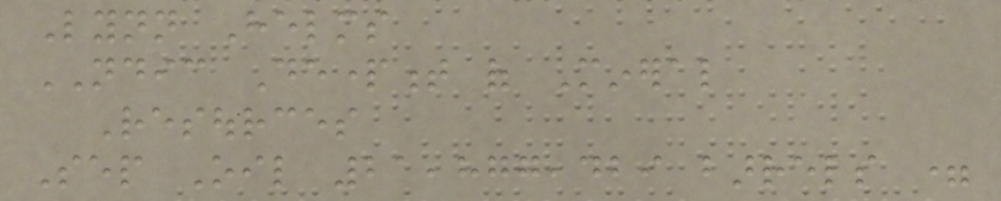Lynn Helms
NDIC Department of Mineral
Resources
Sep Oil 21,877,429 barrels =
